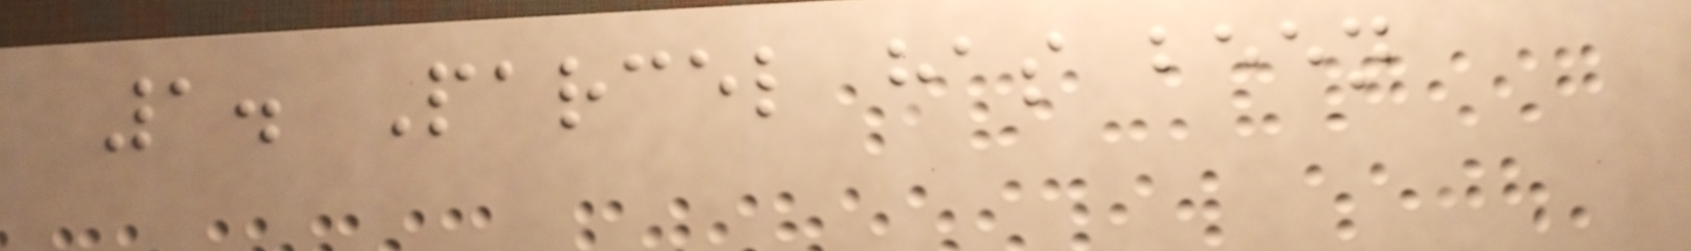1. Parcel has been
